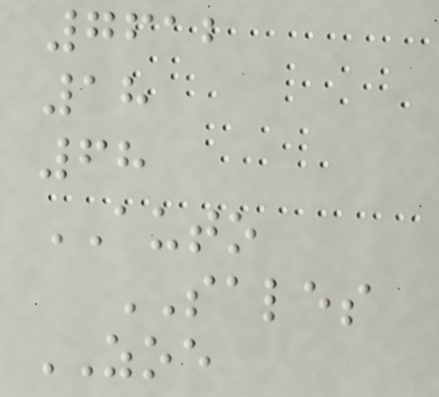7612
18
68
AUTO
SALES
ZOE
